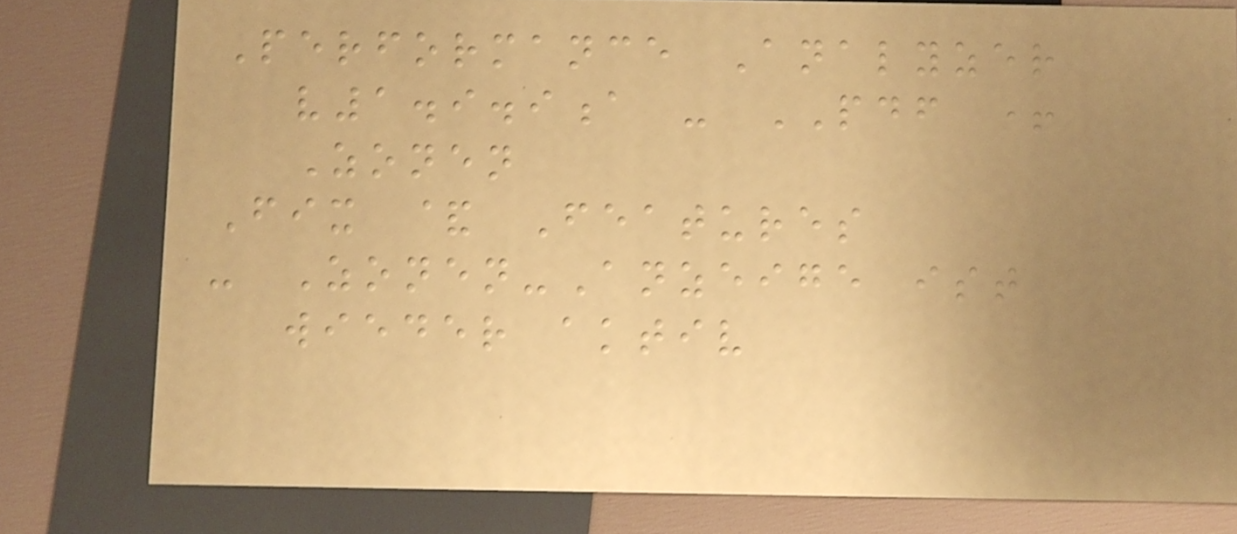Performance Analyzer
v1.9.9a - PDF +
Zonen
Fix & Features
- Zonen-Anzeige ist
wieder aktiv
